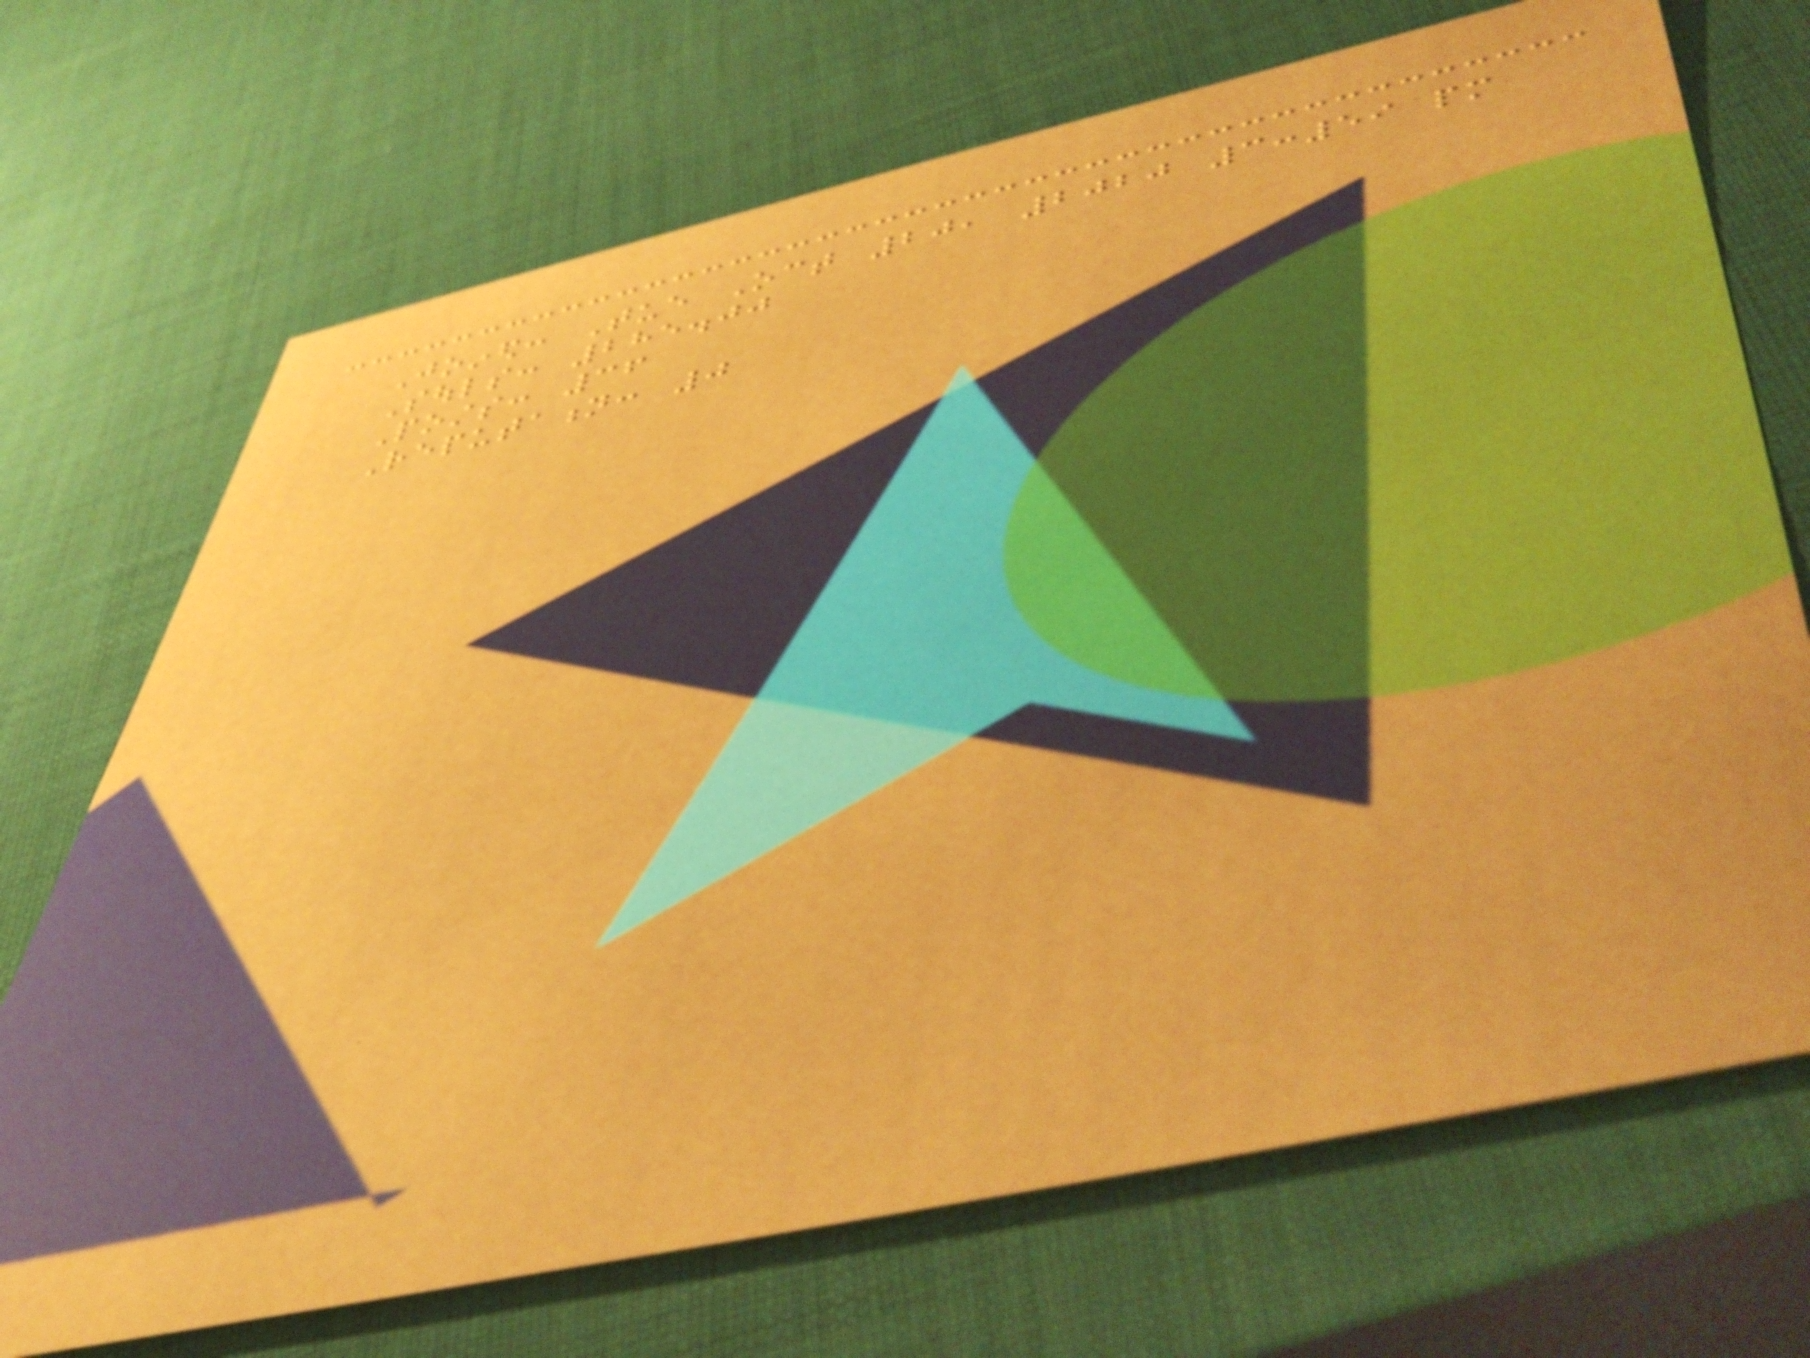Joined: Tue Oct 20, 2020 3:59 pm
Souls: 285.00
Posts: 36
Reputation: 0
